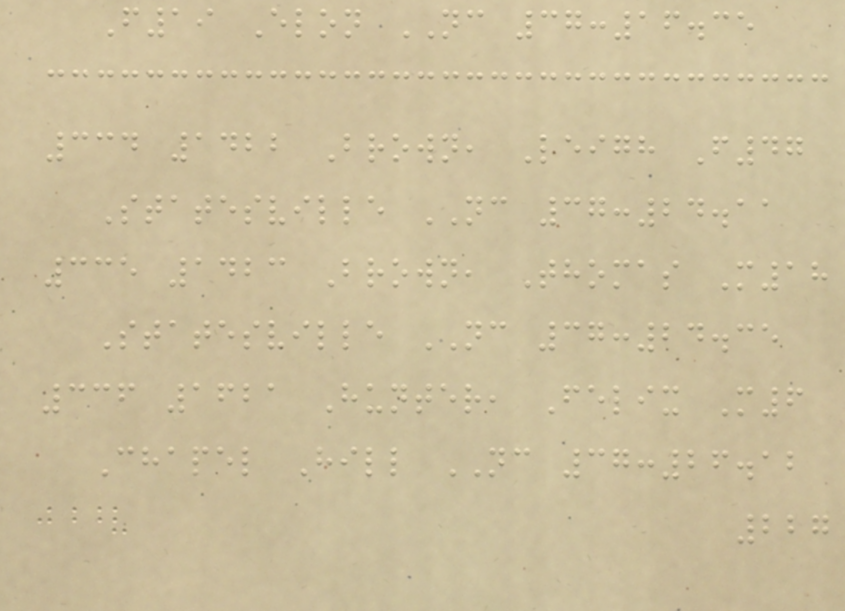F19 Elon NC 37:16.35
334 1422 Brown, Leigh F47
Statesville NC 37:24.11
335 1423 Brown, Thomas M18
Statesville NC 37:24.35
336 1621 Hunter, Felix M6
Chapel Hill NC 37:26.12
227
